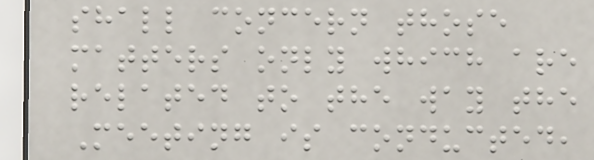shall concern those
matters only which are
related to the way the
Meeting is conducted,
